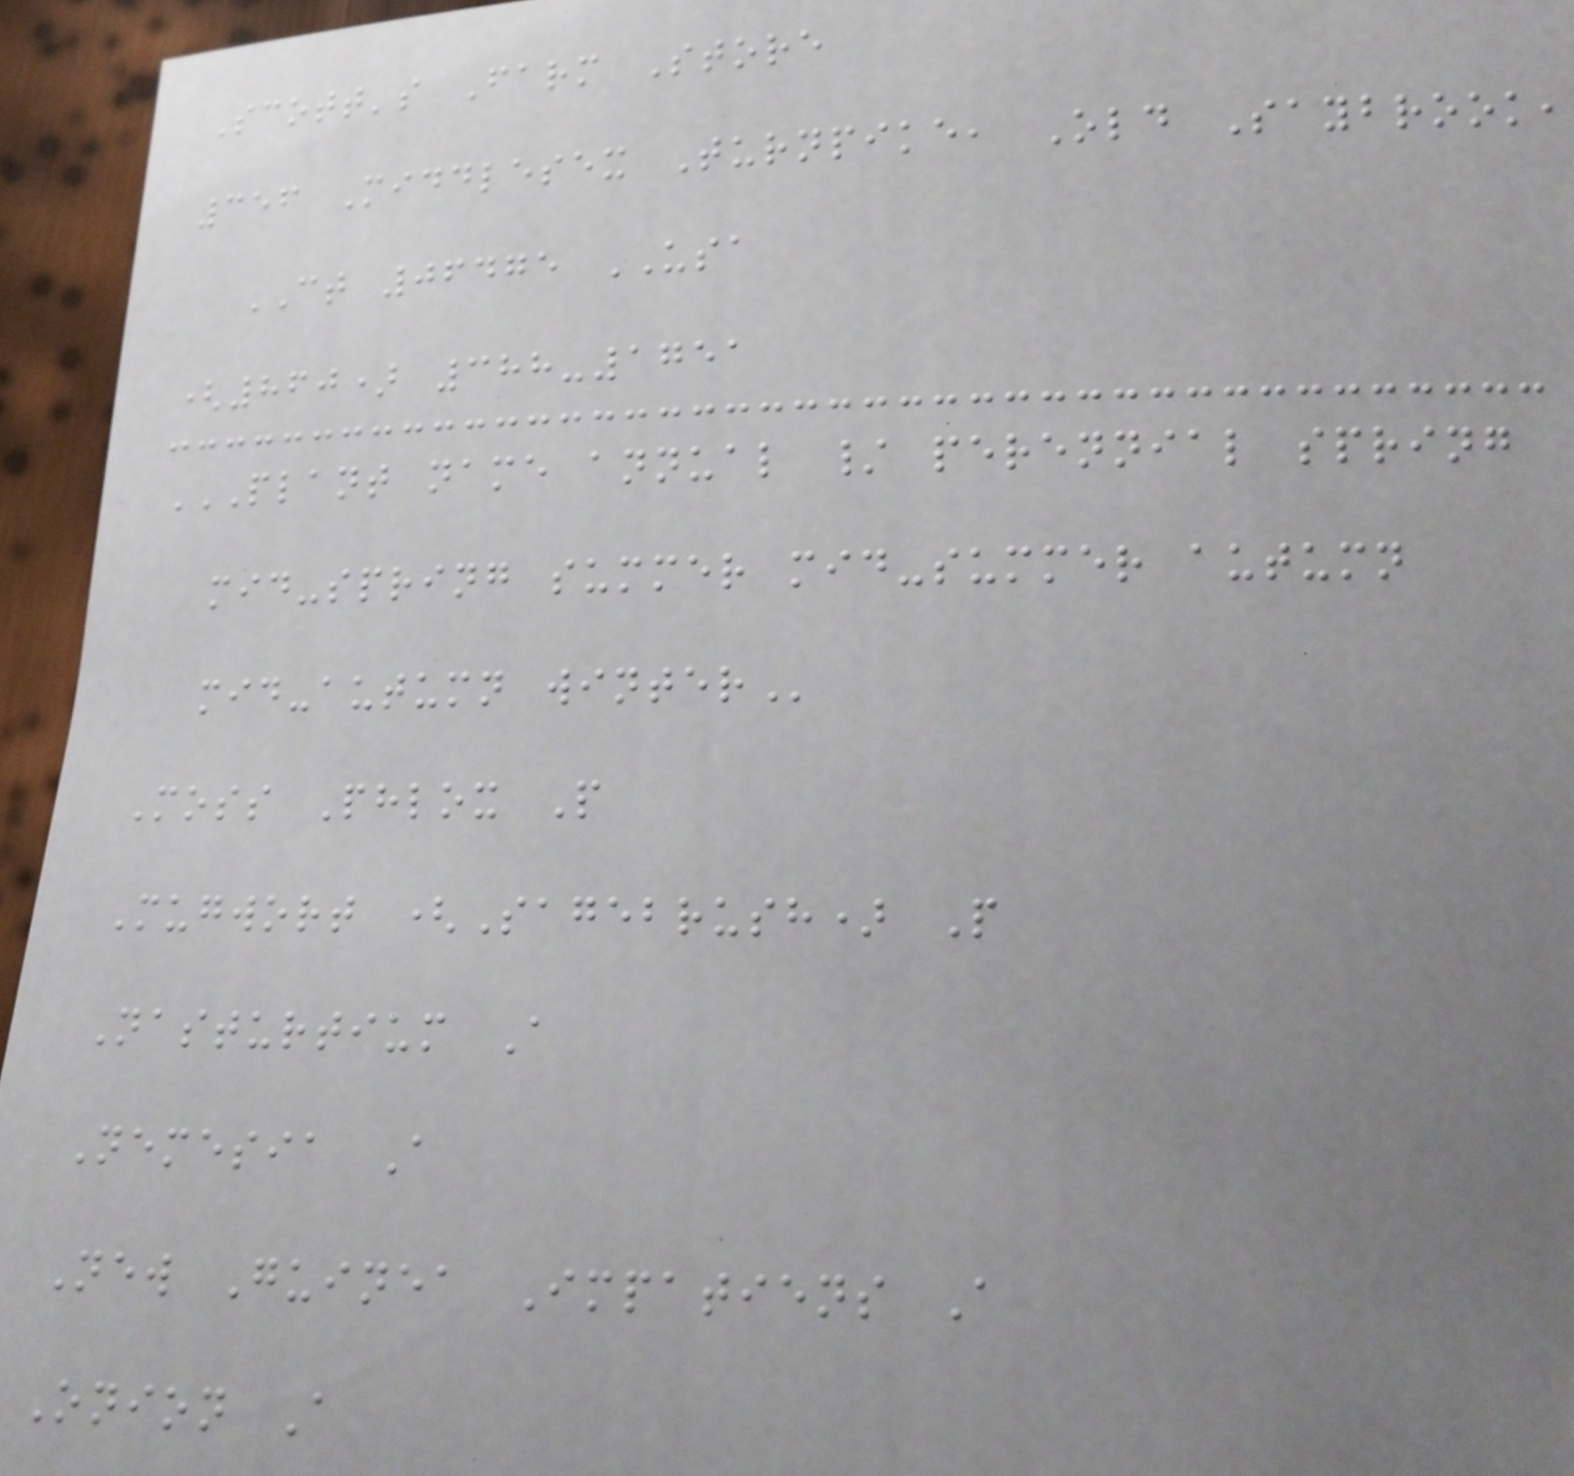Scott's Farm Store
356 Middlesex Turnpike, Old Saybrook,
CT 06475 USA
(860) 388-1751
PLANT NAME ANNUAL / PERENNIAL SPRING
MID-SPRING SUMMER MID-SUMMER AUTUMN
MID-AUTUMN WINTER
Moss Phlox P
Mugwort (Sagebrush) P
Nasturtium A
Nemesia A
New Guinea Impatiens A
Onion A
